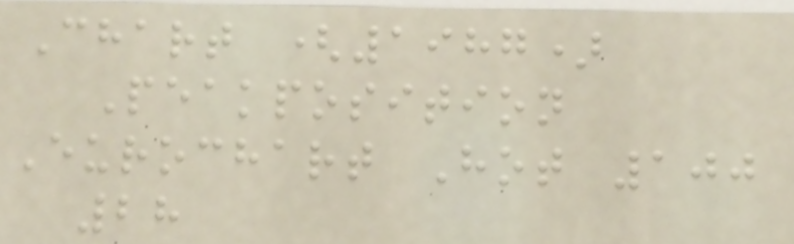Chart (1987)
Peakposition
Eurochart Hot 100
28
